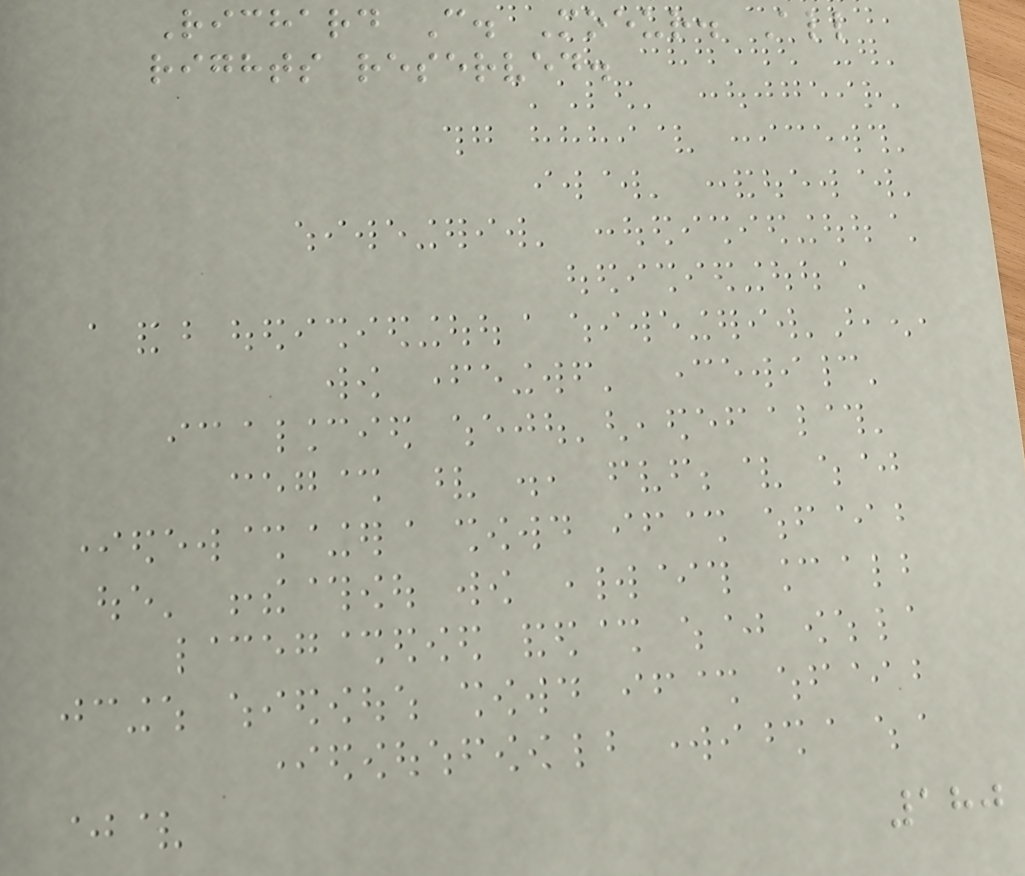Richard C. Moeur. All
rights reserved.
180
